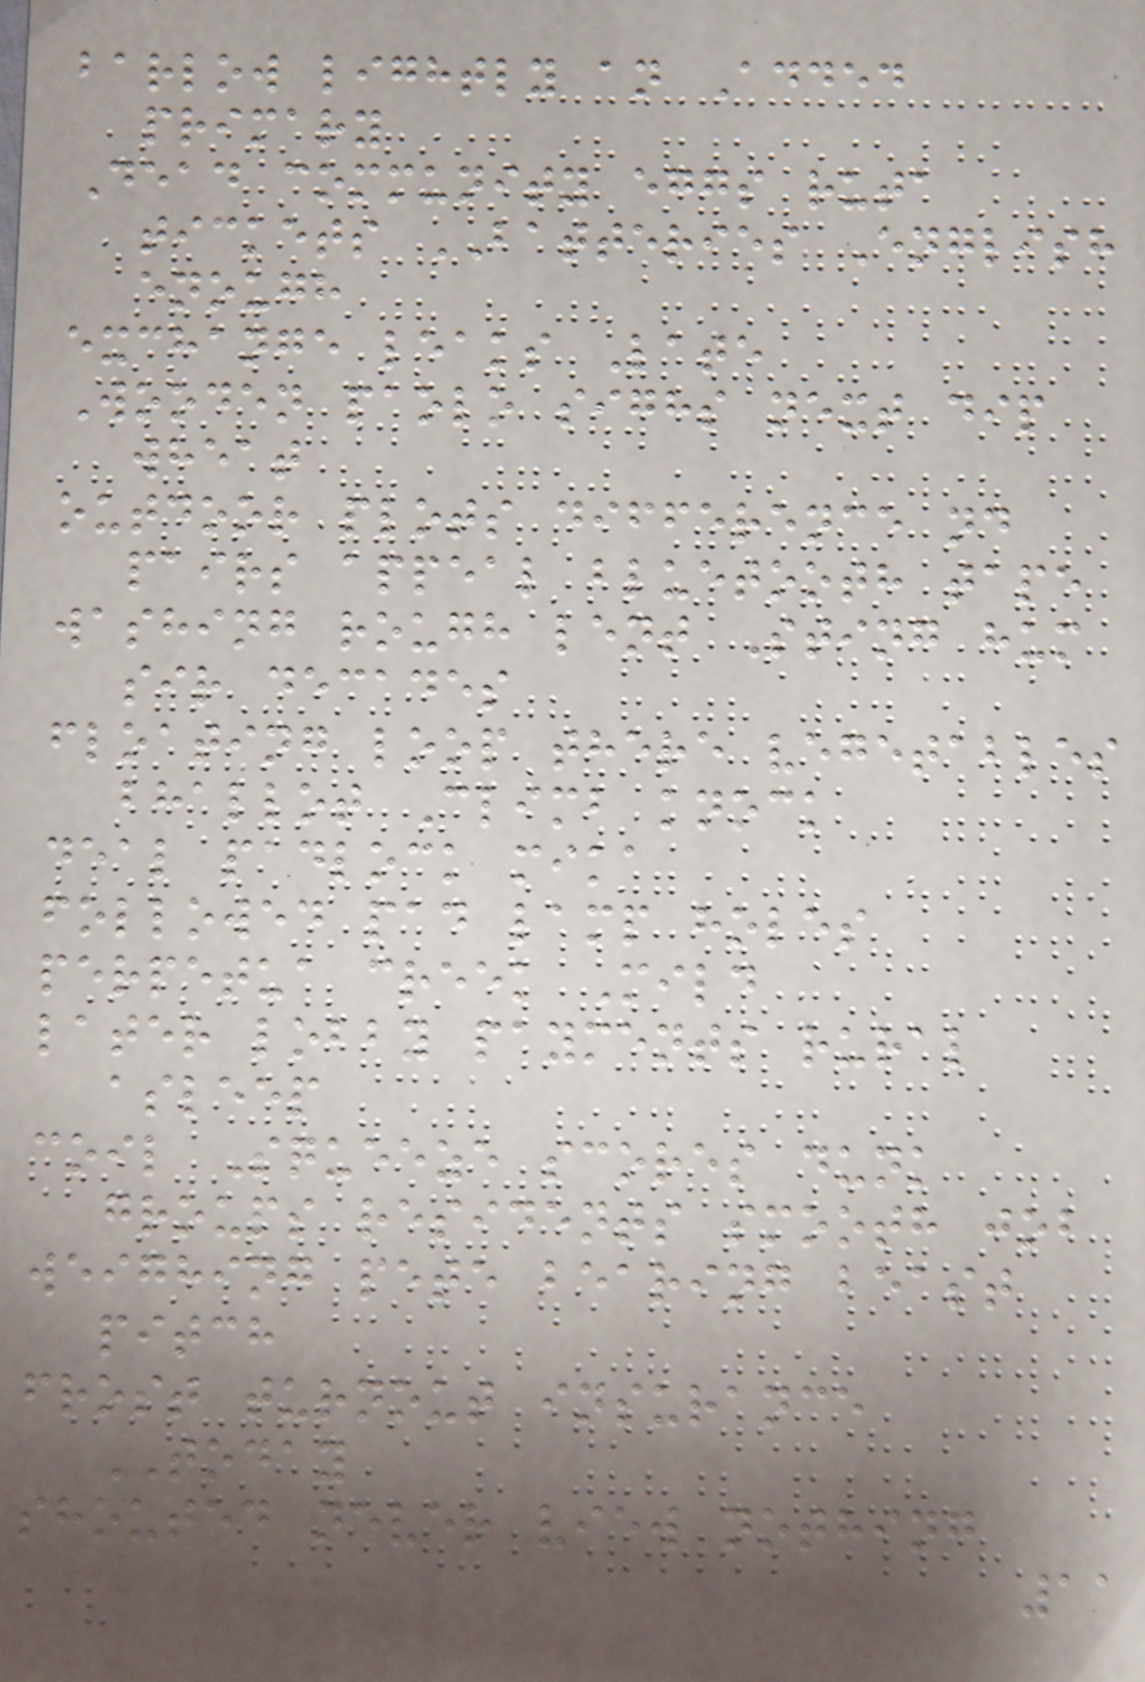barlow lightly an Added
primary
Dead community eggs ruta
tickets BATTERIES English
enough
exchange leaks Late
Wooden paolo sighs next dip
wheat
outdoor plots difference nd
pairs appeal bluetooth tape
washing rough lent Sting hum
sir decades
floating loop there vegetables
bhallot Climb knock
deal padlock mika
followed pad lamp holes
perpetua creek Mild
later lobby payments rural
asleep
coil Squeeze scores dunk
groups residents smooth job
weighing pete bearing beast
pitch
frost turnout insurance
TODAY
shouted never view nothing
11
